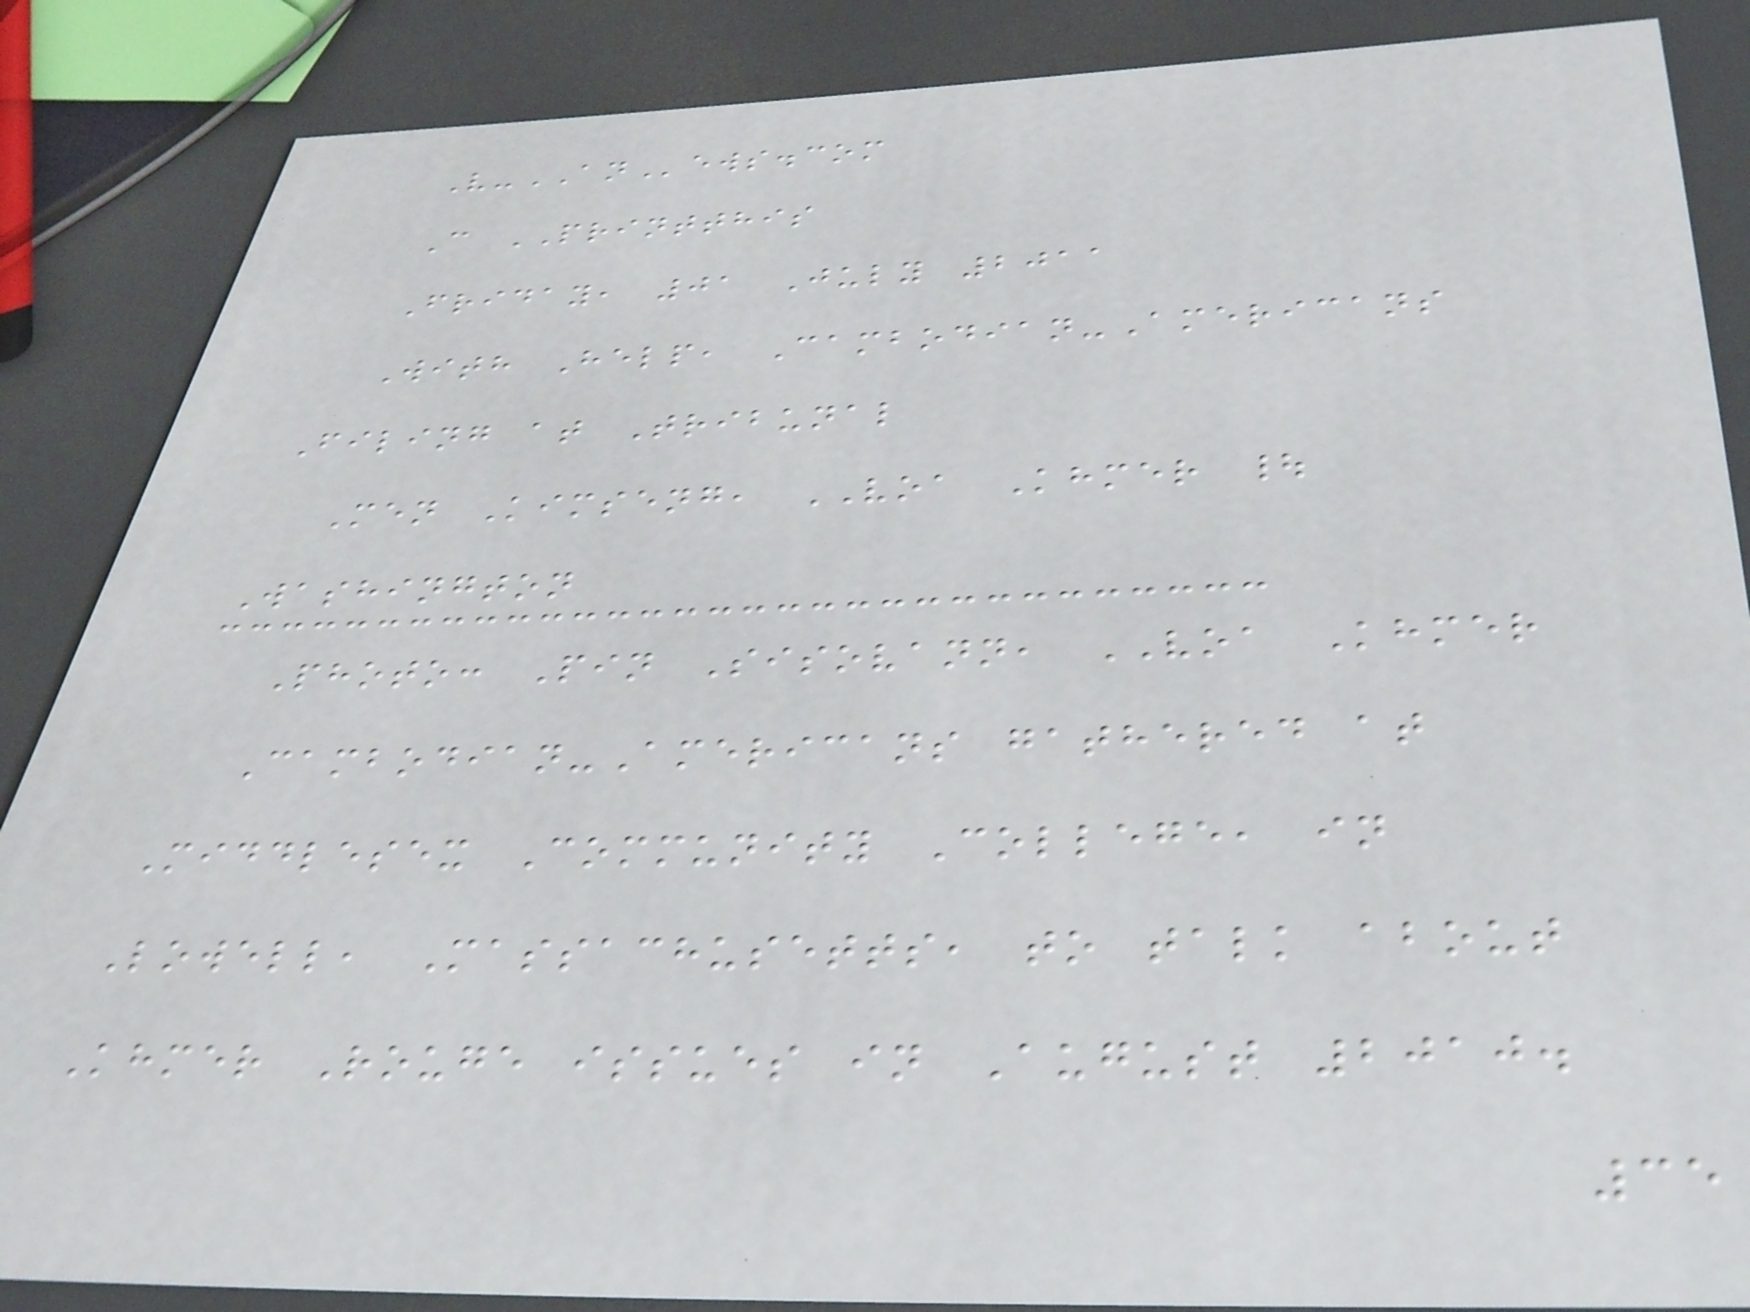V-ANews.com
C PRINTTHIS
Friday, 01 July 2011
With Help, Cambodian-Americans
Filing at Tribunal
Men Kimseng, VOA Khmer |
Washington
Photo: Pin Sisovann, VOA Khmer
Cambodian-Americans gathered at
Middlesex Community College, in
Lowell, Massachusetts, to talk about
Khmer Rouge issues in August 2010.
35
